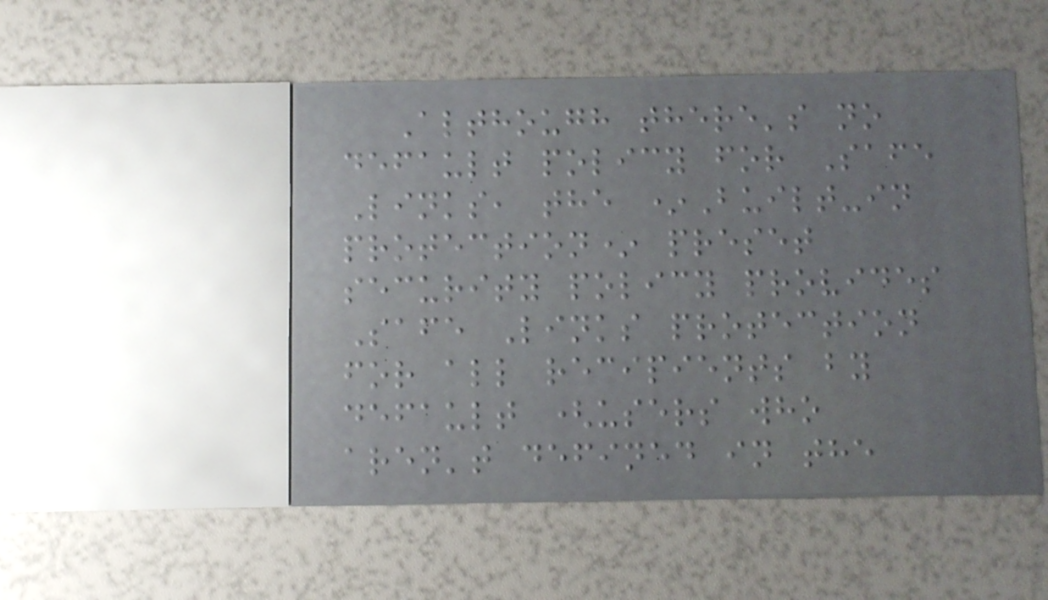Although there's no
default policy for Safe
Links, the *Built-in
protection* preset
security policy provides
Safe Links protection
for all recipients by
default (users who
aren't defined in the
